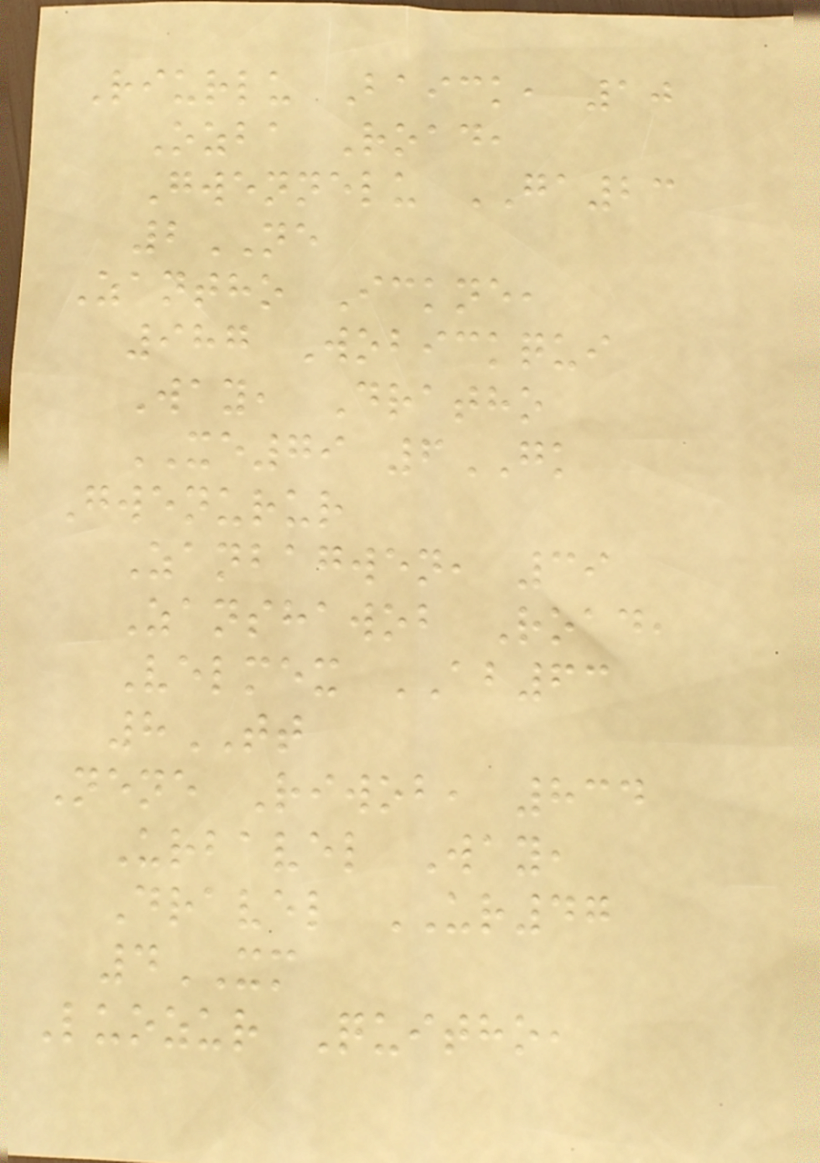Riurlu Baick, 10
Ozba Road,
Gwennelu GA23
2NE
Zantho Ickne,
987 Wobickqui
Way, Dratho
XE79 6GK
Gwenurur
Zanbagwen, 39
Zanshawob Road,
Velmex AB63
8TT
Nene Riwob, 834
Urbavel Way,
Dravel UR47
4XM
Luozur Quitho,
